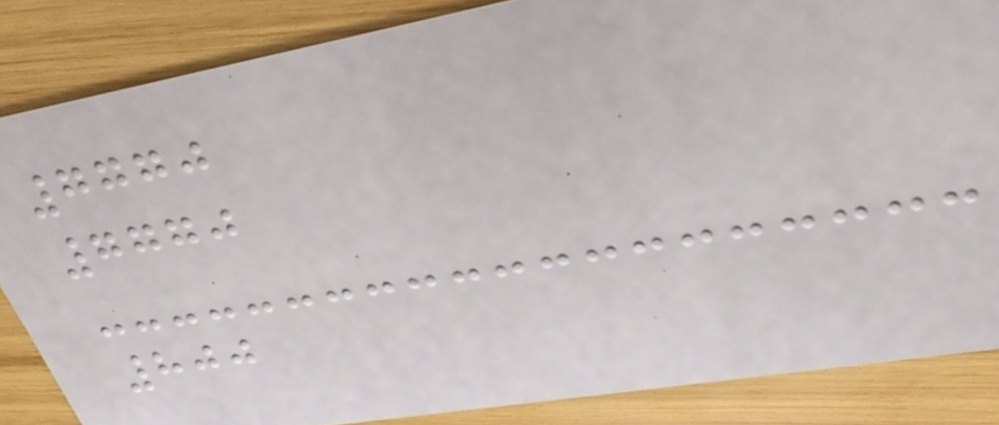7770
7770
800
